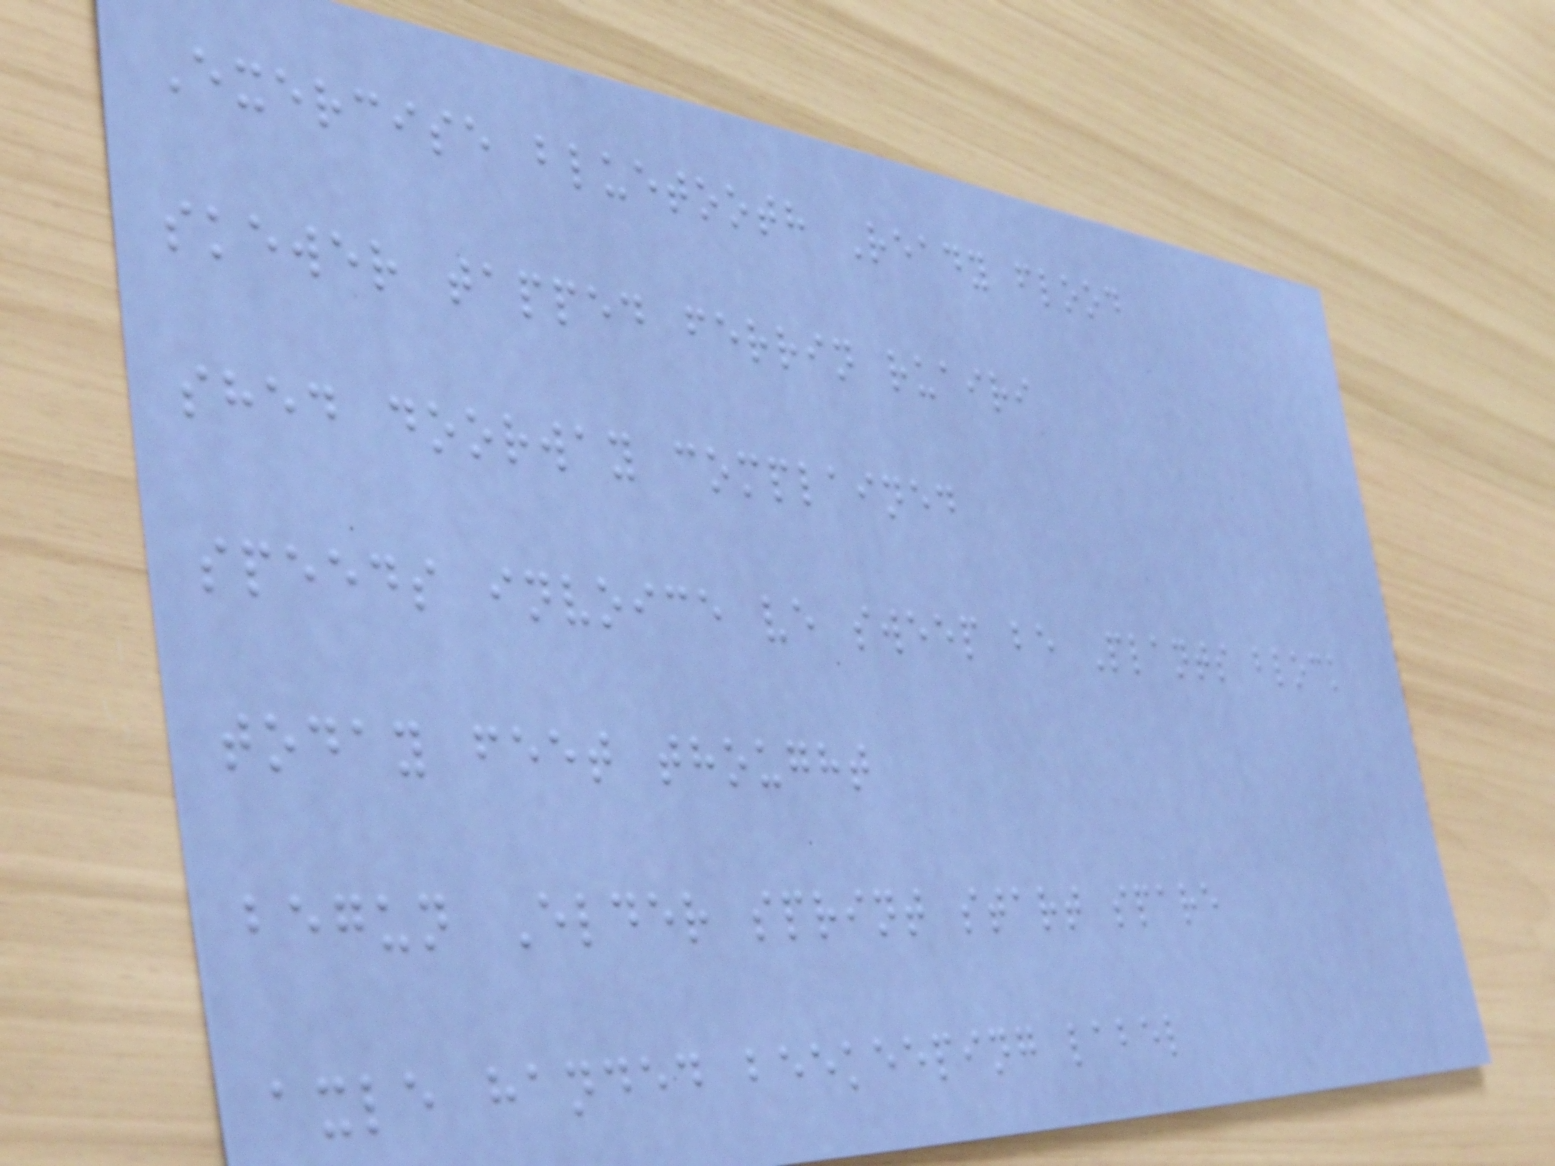Exercise bluetooth Ready flood
skewer tapped ferrin ruairi
shed doorway complained
speeds invoice ve sweep be Plants block
today feet thought
begun Elder sprint start spare
axle handed beekeeping label
